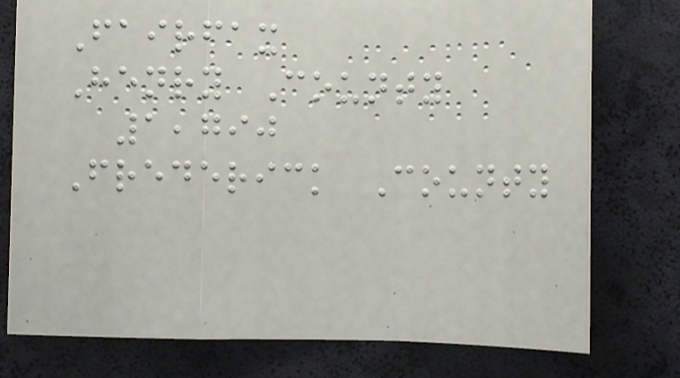Fairfax
Henry County
1,790
Frederick County
